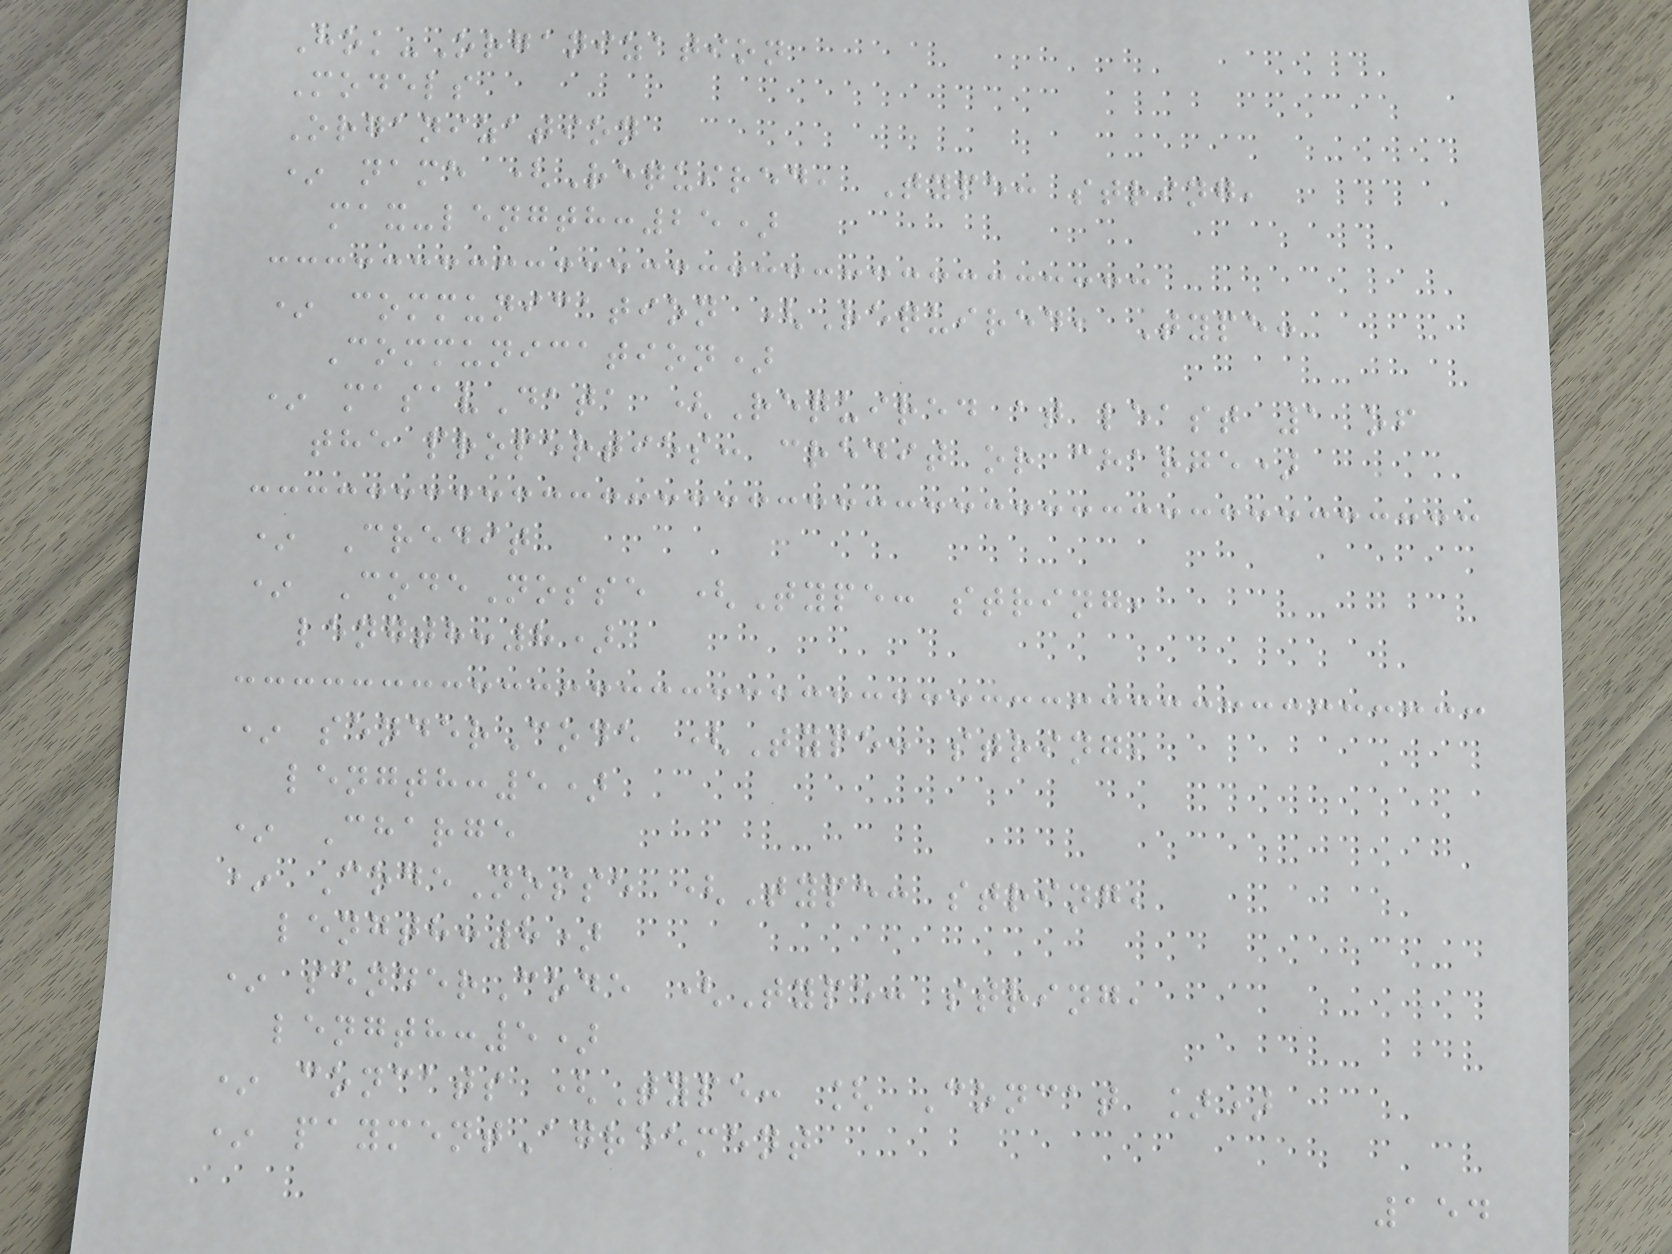Hok-Organization
Models
Organization
* name (Required, Type: string,
max-length:25)
* communication (Required, Type:
Communication)
* masavData (Required at least 1 of
the properties: credit or charge)
* Credit
* CodeNosse (Type: string,
length:8)
* senderCode (Type: string,
length:5)
* Charge
* CodeNosse (Type: string,
length:8)
* senderCode (Type: string,
length:5)
* concats (Type: [ Concat ])
* paymentAgreement
154
